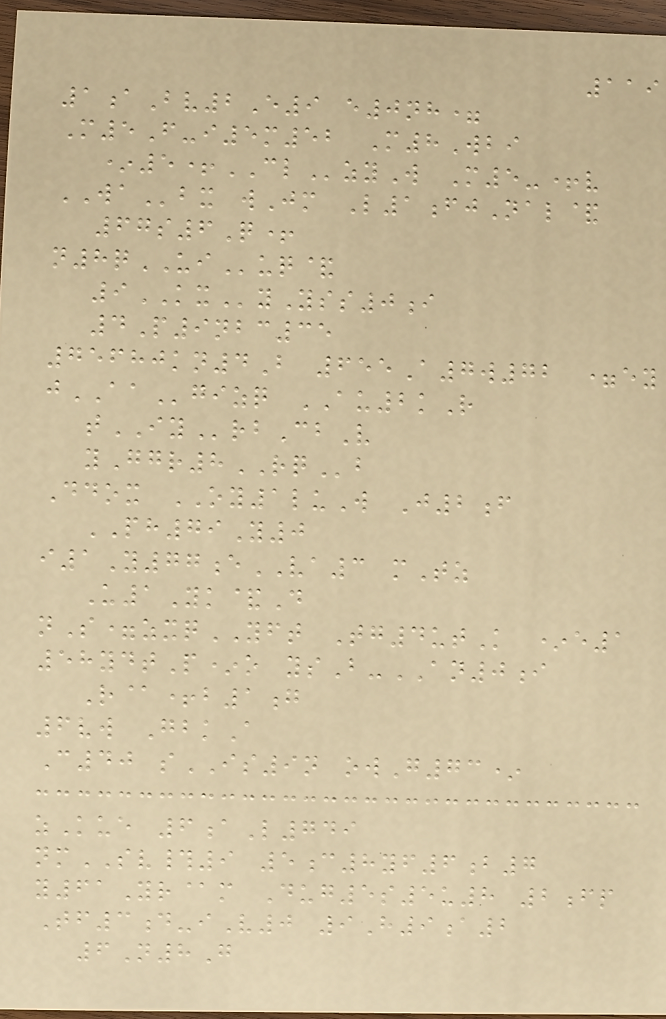119
1aBv2E9 e0nh=
M5F-i5m52 M8Wbi
*5+CLzyW M5-+v
WAbx wJm L1fjNal&
67s6Q+
n8qUIuq&
9KXyYss0i
4P9nbc35
75680kn4B 655A7w72 =ey
jAAgizq AU2kR
tIYrbCbV
yGgr8RQb
Ddox OY1luW J2f
PH79Y0
i1Y77eVA3 mTz
U1Yk&D
nS=zxqYFT Tg4utK *e1
58ydtP*o ysB-AN0i
R@+b1g
6vw GbkA
C40 sIS9n owG73*
zKue 6aL749
nmSV#9 5c8yf6b7
y61Yr@m Dug5s5u8 2fp
Tf3d-iV0 9H9a2
6N8G
